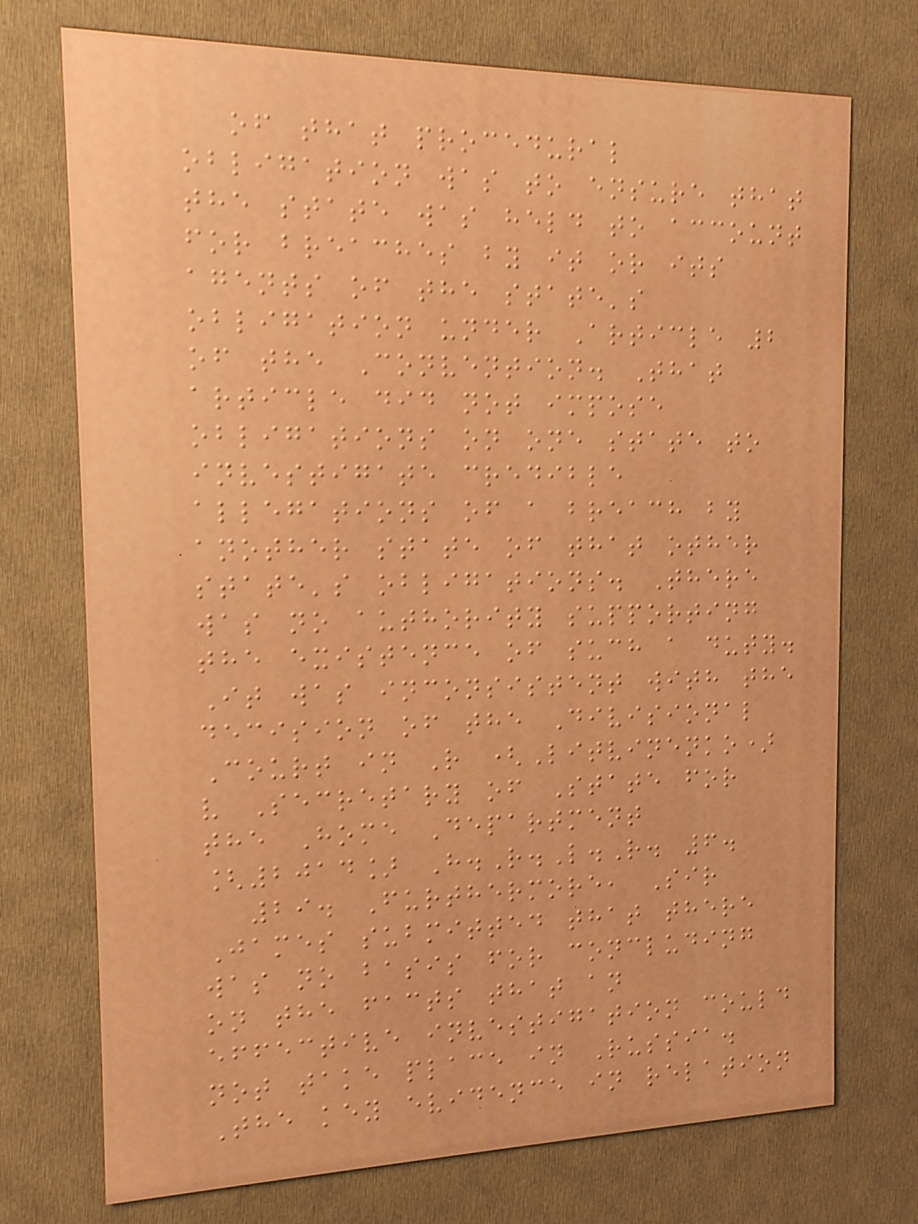of that procedural
obligation was to ensure that
the state was held to account
for breaches by it or its
agents of the state's
obligation under Article 2
of the Convention. That
article did not impose
obligations on one state to
investigate credible
allegations of a breach by
another state of that other
state's obligations. There
was no authority supporting
the existence of such a duty.
It was inconsistent with the
decision of the Divisional
Court in R (Litvinenko)
v Secretary of State for
the Home Department
[2014] H.R.L.R. 6.
29. Furthermore, Sir
James submitted that there
was no basis for concluding
on the facts that an
effective investigation could
not take place in Russia.
The key evidence in relation
